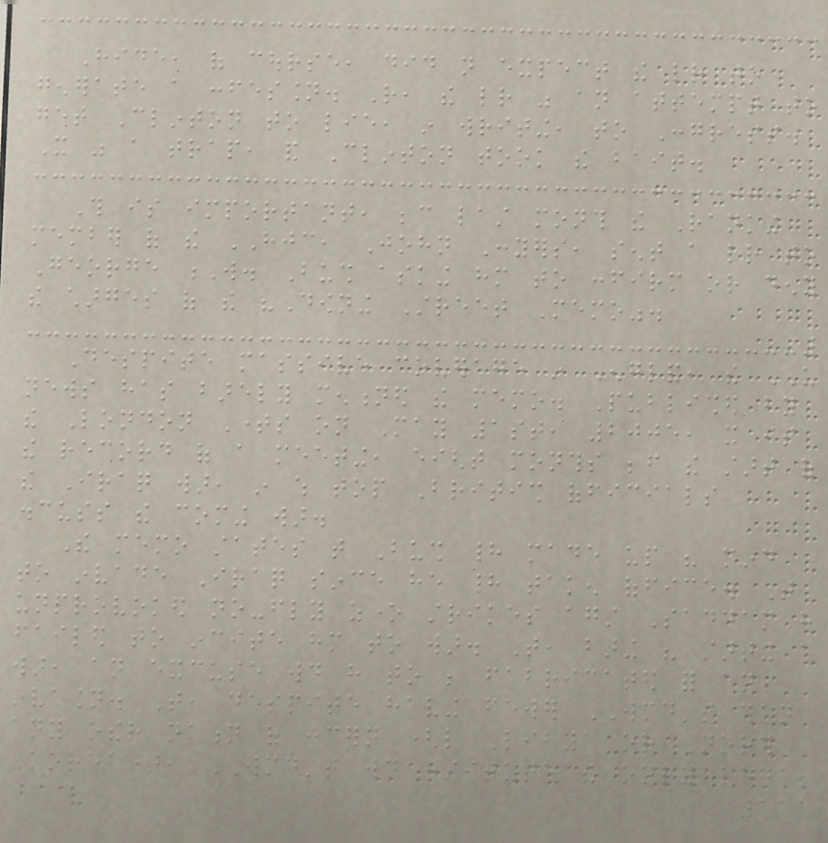Hide, of course, did not expect the letter to
generate a confession. Rather, the letter was an attempt to
get Clinton to lie, in writing, to Congress.
It was a trap, and Clinton took the bait.
This is important, because last month the Ranking
member of the HJC, John Conyers, sent a letter to
George W. Bush asking him to confirm or deny
the charges of the "Downing Street Memo".
Despite massive coverage in England, the US
news has barely mentioned the memo. Published by
the London Times on May 1st, 2005, it is
the record of a meeting, eight months before the start of
the Iraq war, in which top British officials
discuss the coming war.
The memo states that Bush had made up his mind
to invade Iraq since he had taken office. That
unprovoked no-fly zone strikes against Saddam have
failed to incite him to war. That, baring his starting a
war, an excuse would have to be fabricated for an
invasion. That, despite having fewer WMD's than
any other nation of concern (like Libya or North
Korea), WMD's would constitute the only legal
111
